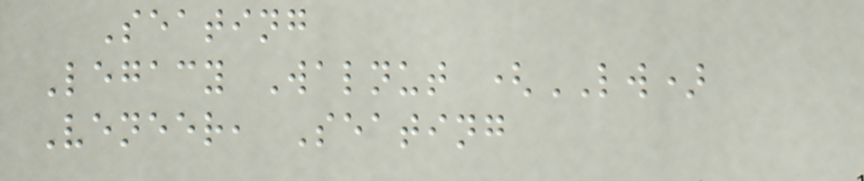Seating
Legacy Walnut (LW)
Veneer, Seating
